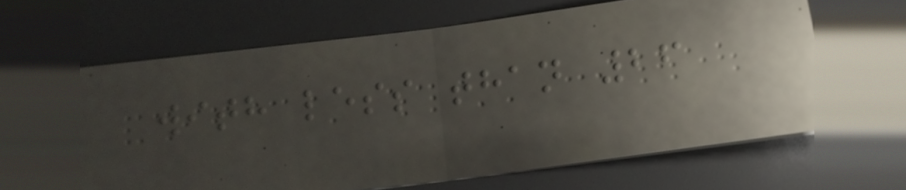with less than 26
